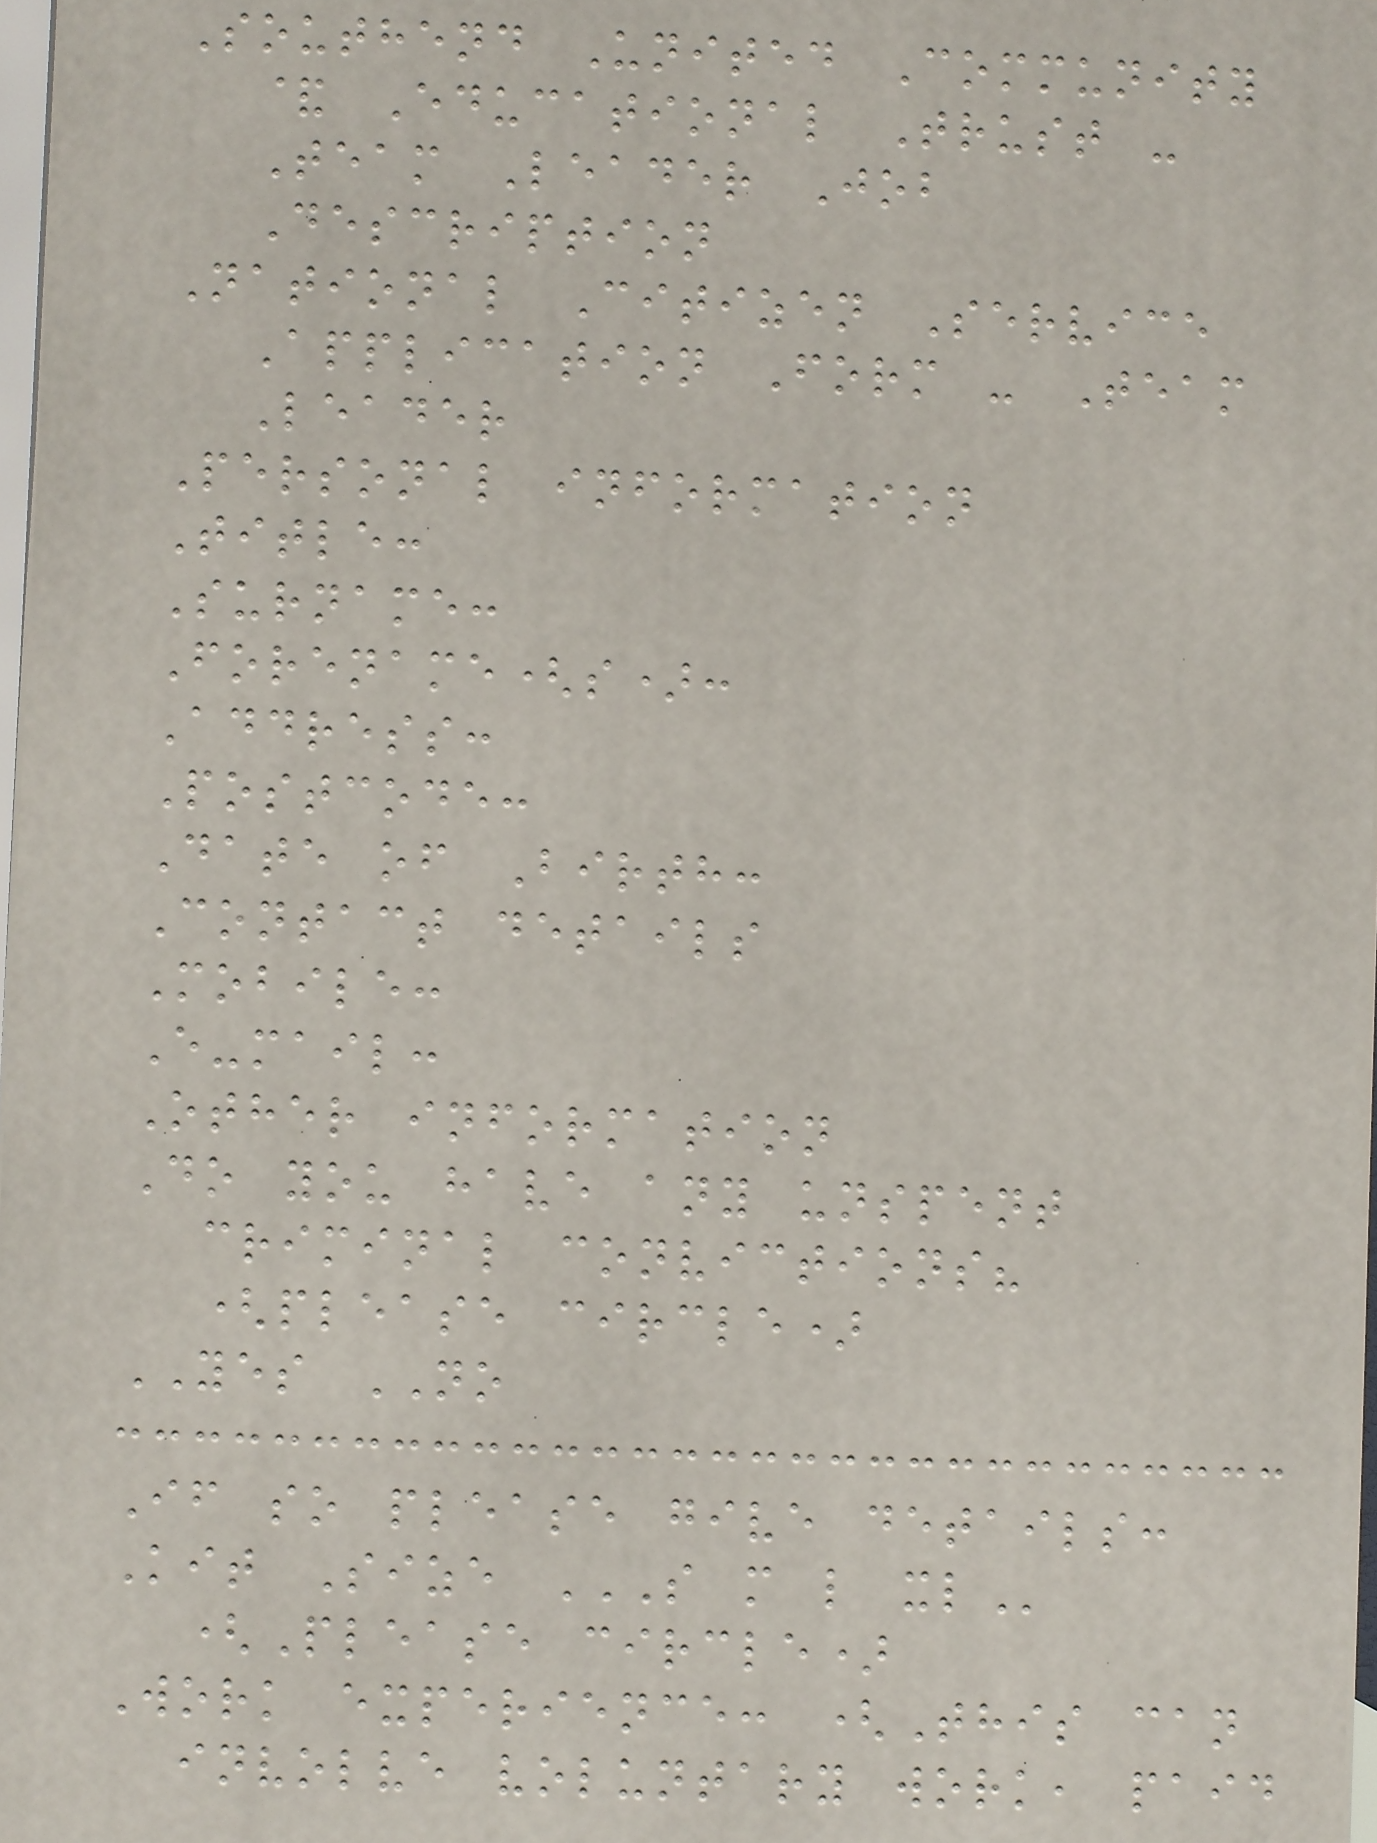Southend United Community
& Educational Trust -
Team Leader Job
Description
National Citizen Service
Application Form - Team
Leader
Personal information
Title:
Surname:
Forename(s):
Address:
Postcode:
Date of Birth:
Contact details
Mobile:
E-mail:
Other information
Do you have any unspent
criminal convictions?
(please circle)
YES NO
If so please give details:
Kit Size S M L XL
(Please circle)
Work experience: (This can
involve voluntary work, paid
